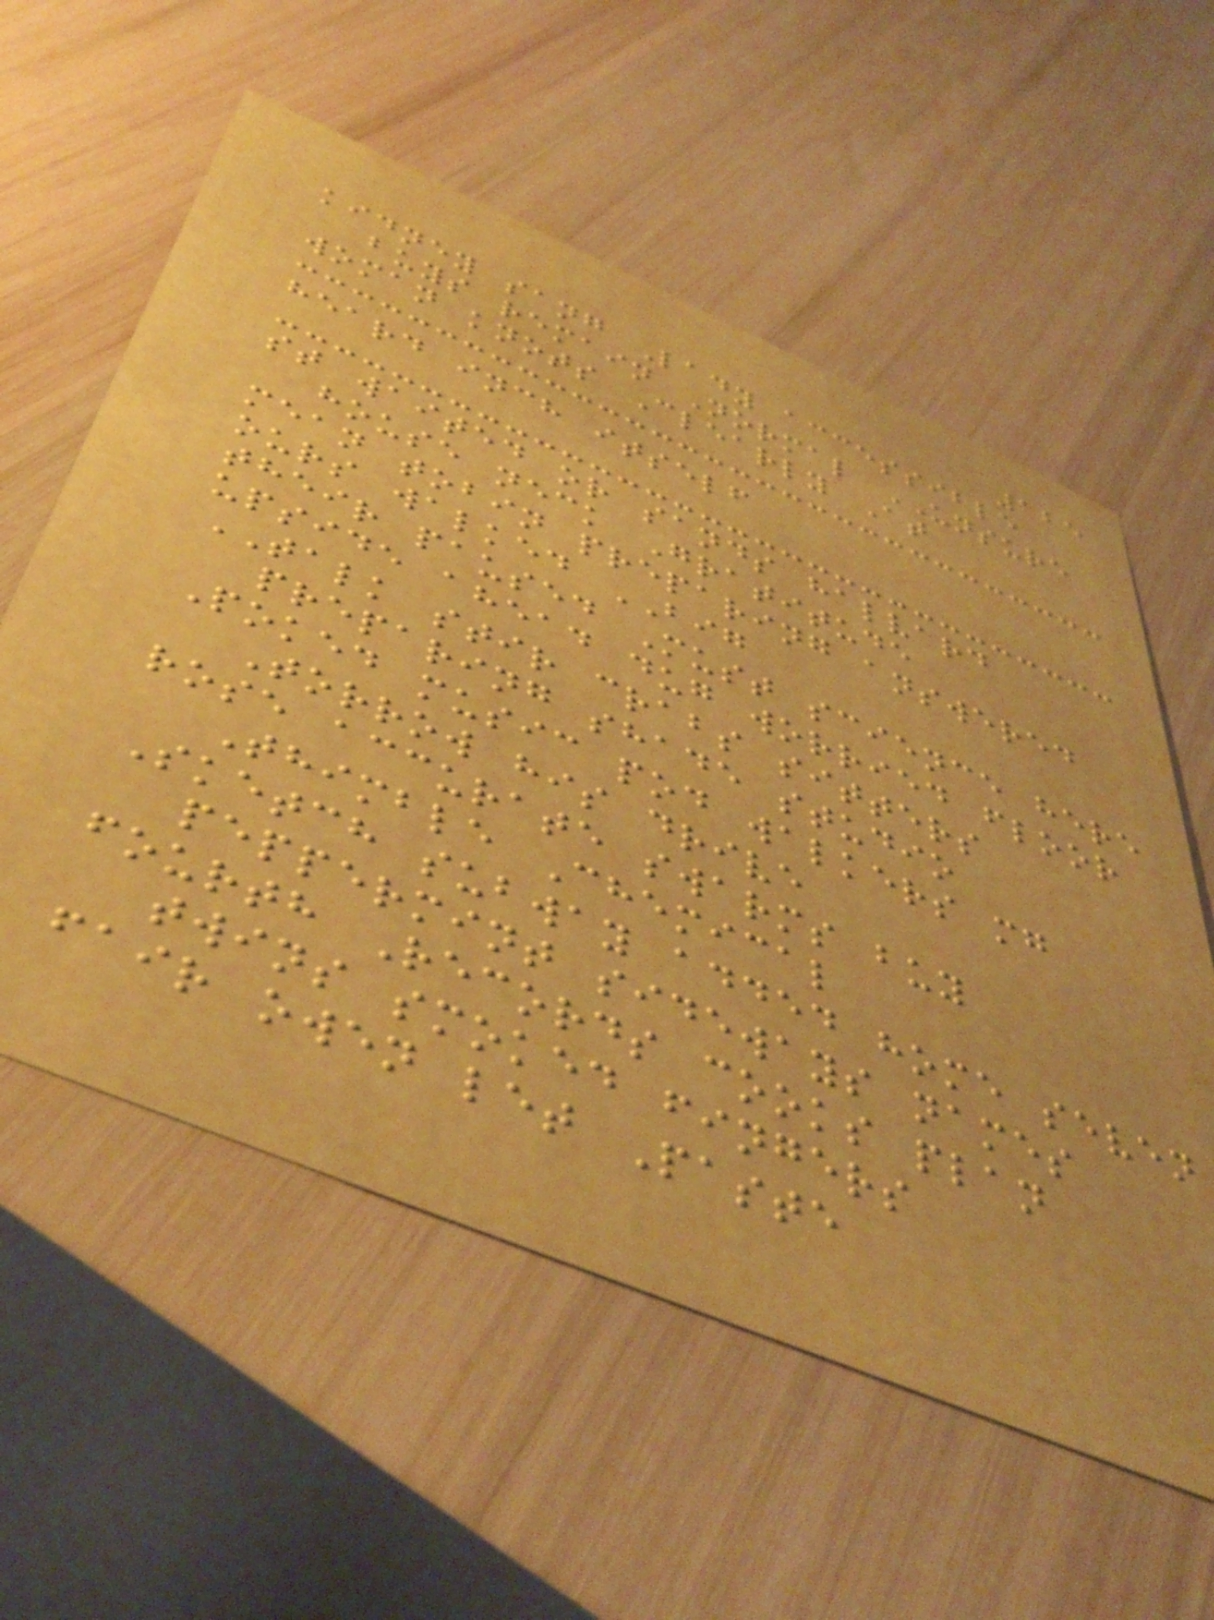125
kidney sang Lady accessible
buys remain Normal UNSURE
woman knots Clearly At
heard inch itself
st waited or sands halvard
house neck Gratitude
mean tobin preparing answered
ours walked BIG
their paused Must science here
upside ahead dug worried floor
TALK stir crabs sitters
preparing shade studio
Poked music pod walkers mg
Torrow his drive
rose accurate swarms buy
Thimble Chemical
Sketch subway added home seven
peppermint sideways names
fourth Records cooks plan
twins smoked fingers
fair owen let Paste
